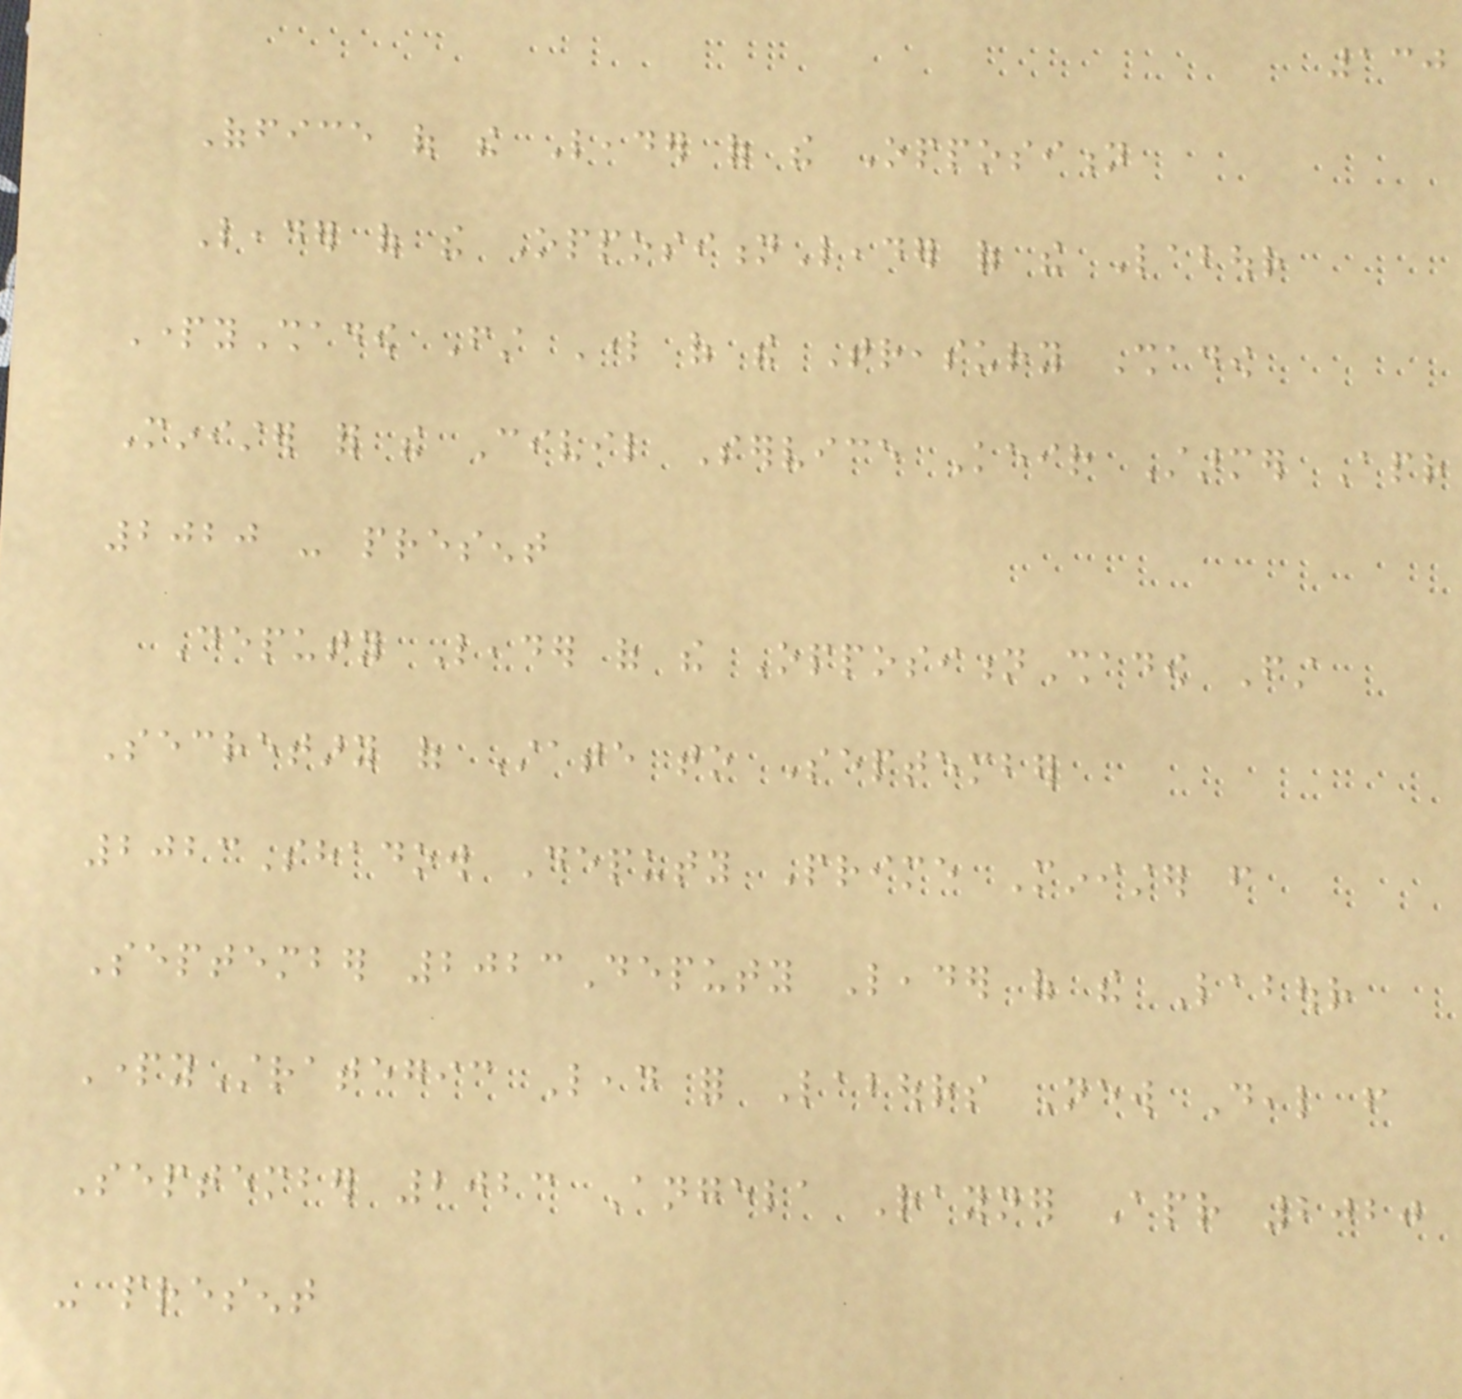130
Office of the Leader of the Opposition
Leader of the OppositionLeader of the Labour
PartyShadow First Lord of the Treasury Shadow
Minister for the Civil Service Keir Starmer Apr
2020 - present
Deputy Leader of the OppositionShadow First
Secretary of State to September
2023Shadow Deputy Prime Minister from
September 2023Deputy Leader of the Labour
PartyStrategic Lead for Labours New Deal from
September 2023 Angela Rayner Apr 2020
- present
